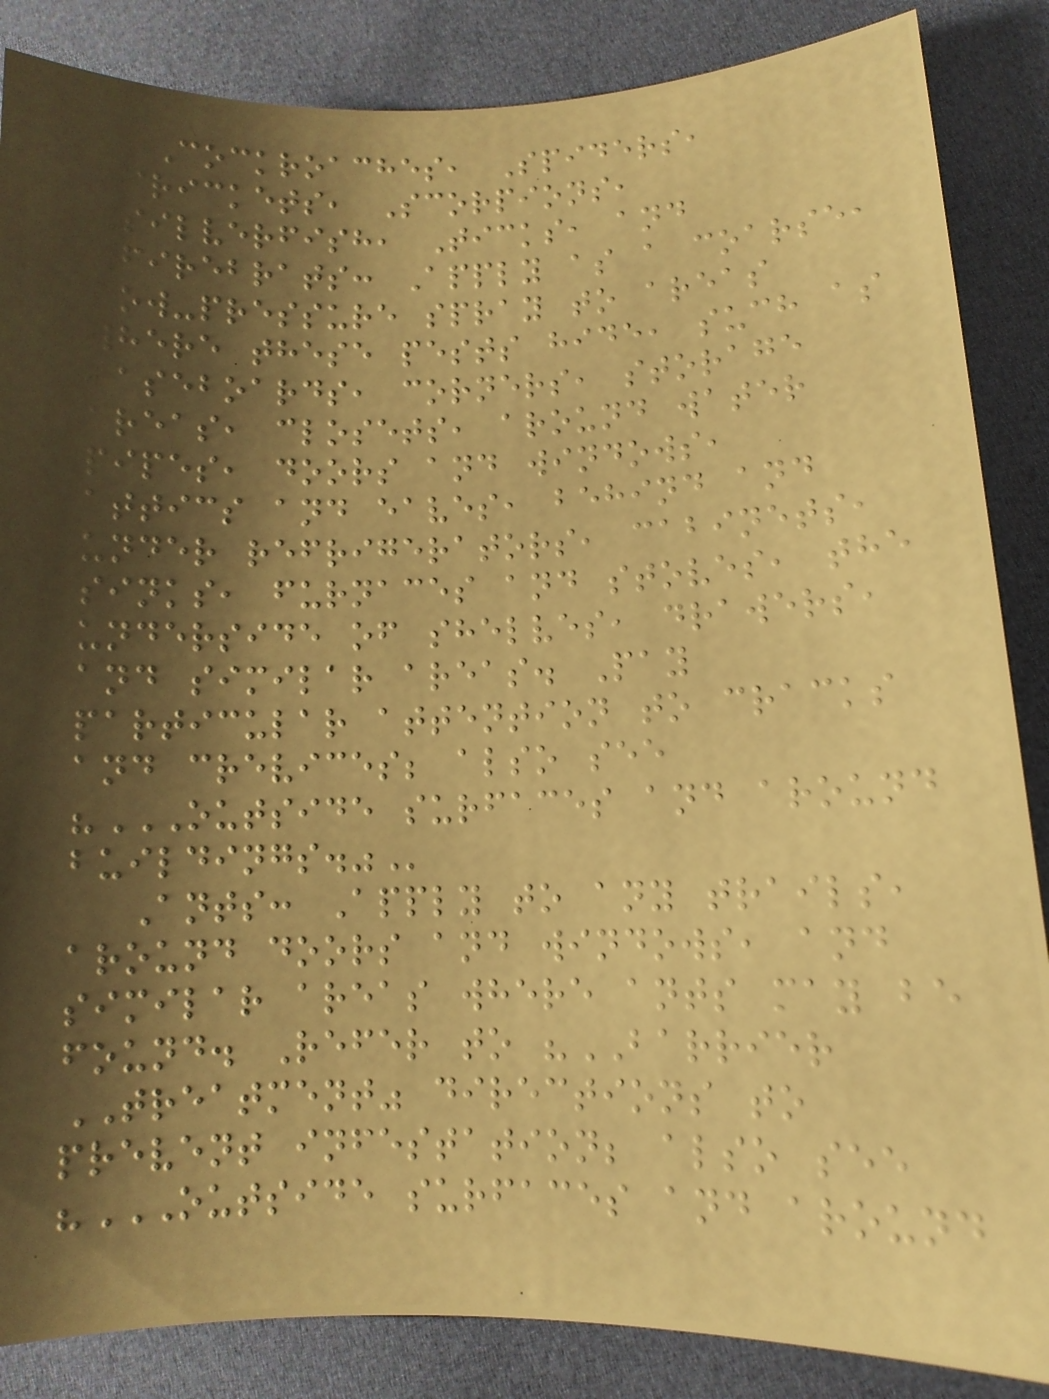Cockroaches, Spiders,
Crickets, Scorpions,
Silverfish, Ticks, and
Firebrats: Apply as a coarse,
low-pressure spray to areas
where these pests hide, such as
baseboards, corners, storage
areas, closets, around water
pipes, doors and windows,
attics and eaves, behind and
under refrigerators, cabinets,
sinks, furnaces and stoves, the
underside of shelves, drawers,
and similar areas. Pay
particular attention to cracks
and crevices; also see
"OUTSIDE SURFACES AND AROUND
BUILDINGS."
Ants: Apply to any trails,
around doors and windows, and
similar areas where ants may be
found. Refer to "BARRIER
TREATMENT" directions to
prevent infestation; also see
"OUTSIDE SURFACES AND AROUND
